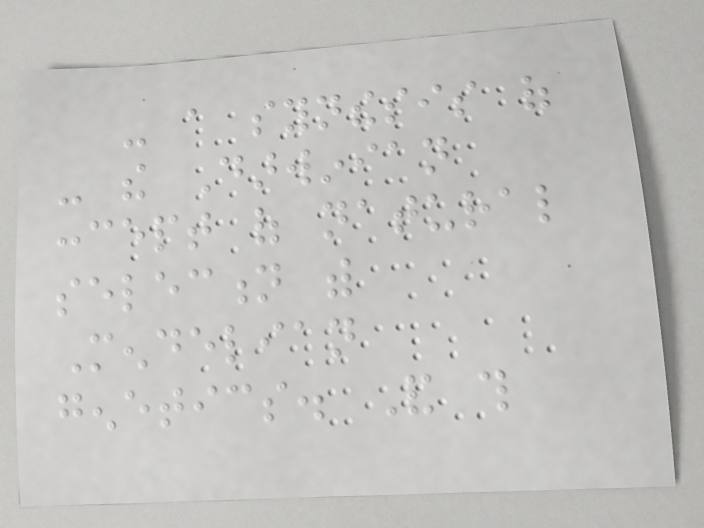- a synthesis of
- the Darwinian
concept of natural
selection with
Mendelian
genetics. And this
